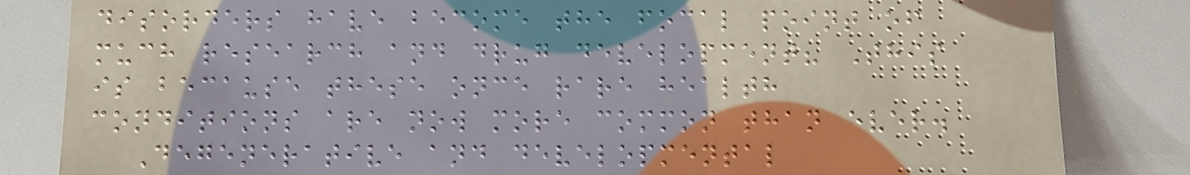disorders have become the focal point of
much research and drug development? This
is because these once rare health
conditions are now more common than ever.
Degenerative and developmental
